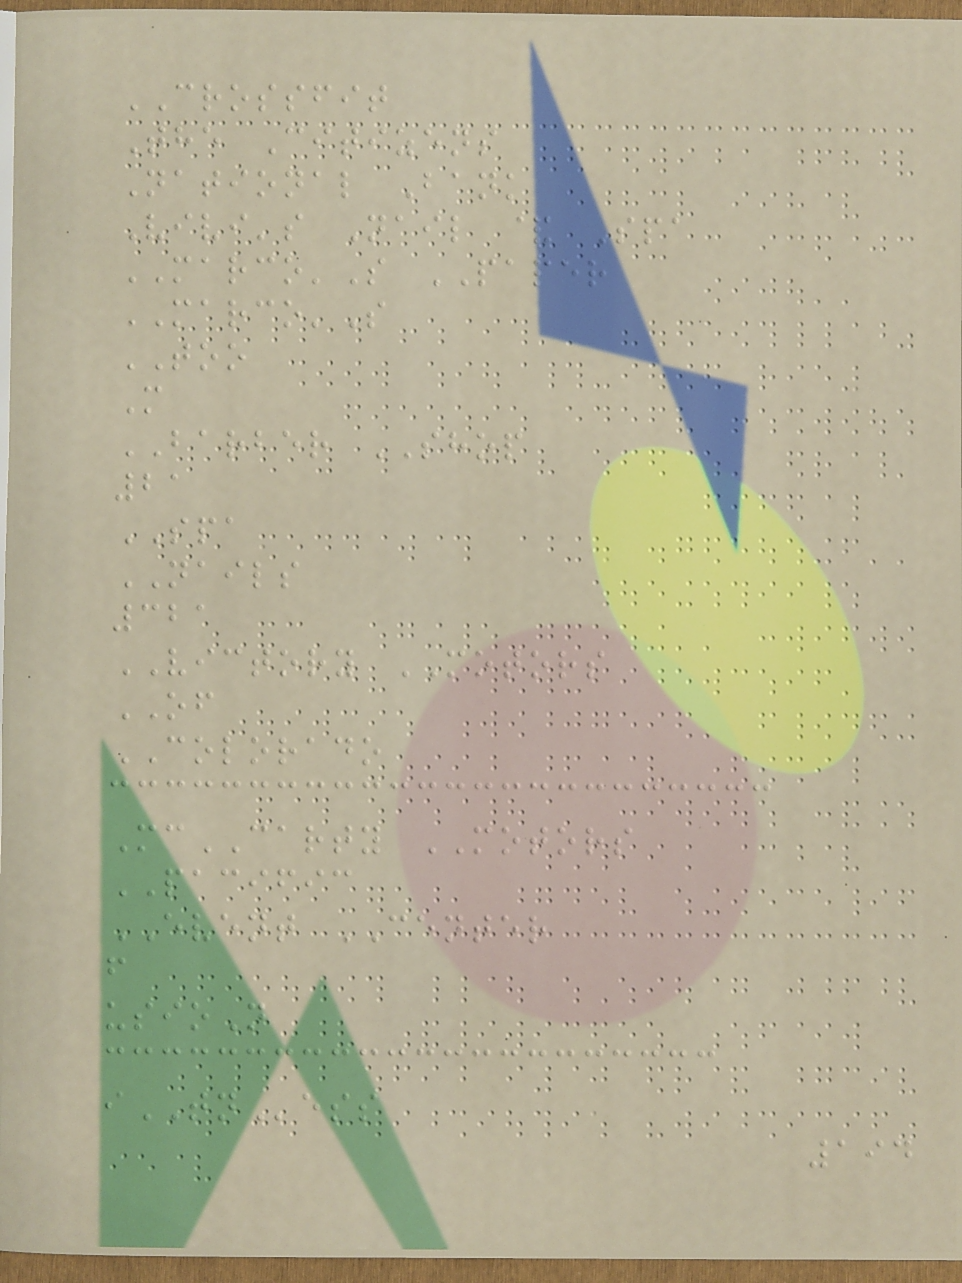CROSSFIT
The Citizens
National Bank
Vivi's Nail & Spa
MARCO'S PAPER
MARCO'S
TOO
M
BARBER SHOP
21
SPA
NAILS
321
VICTORY MOTORS
OF
COLORADO
McCARTY MOTORS
PACIFIC
EVENT CENTER
f
usioN
iTNess
194
